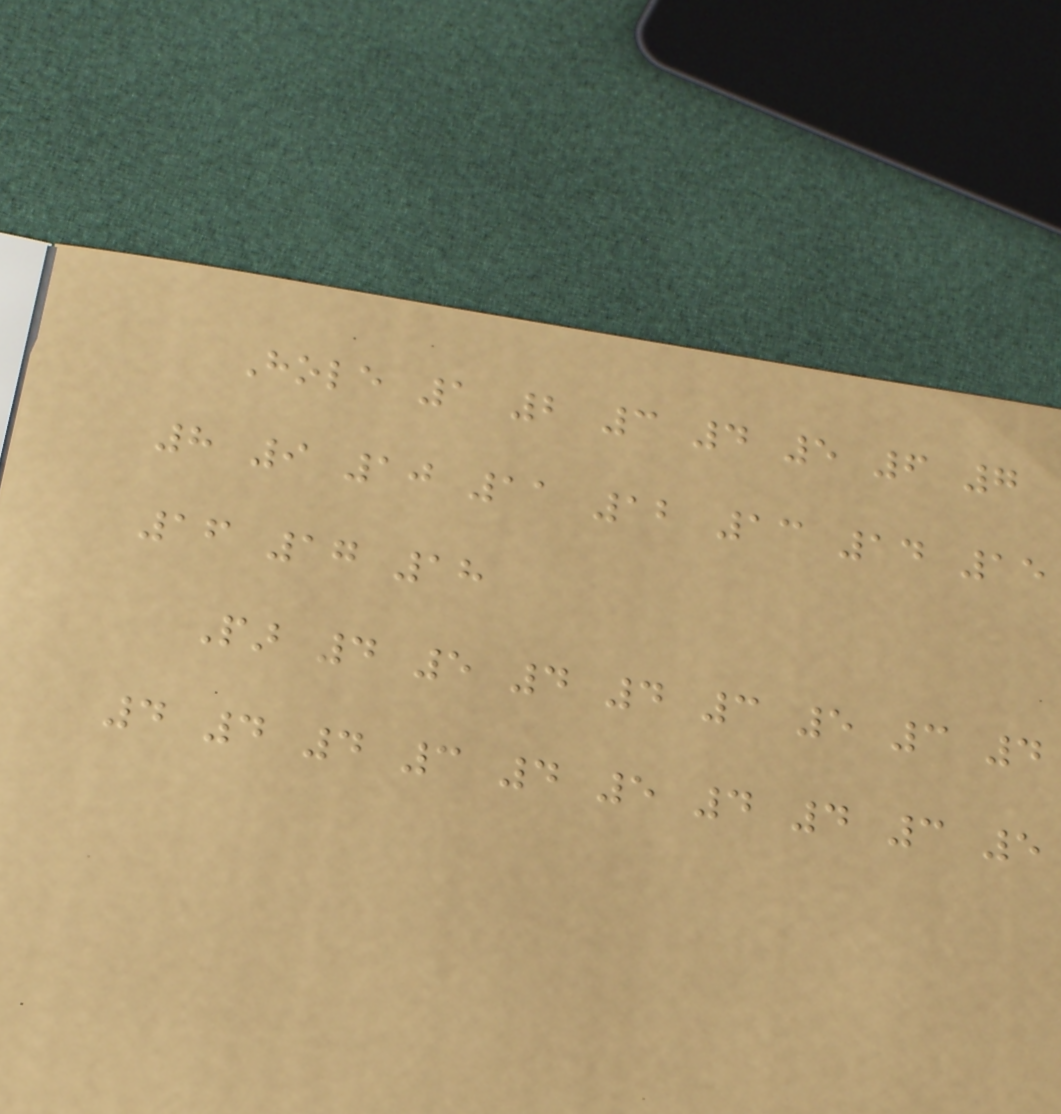Hole 1 2 3 4 5 6 7
8 9 10 11 12 13 14 15
16 17 18
Par 4 5 4 4 3 5 3 4
4 4 4 3 4 5 4 4 3 5
